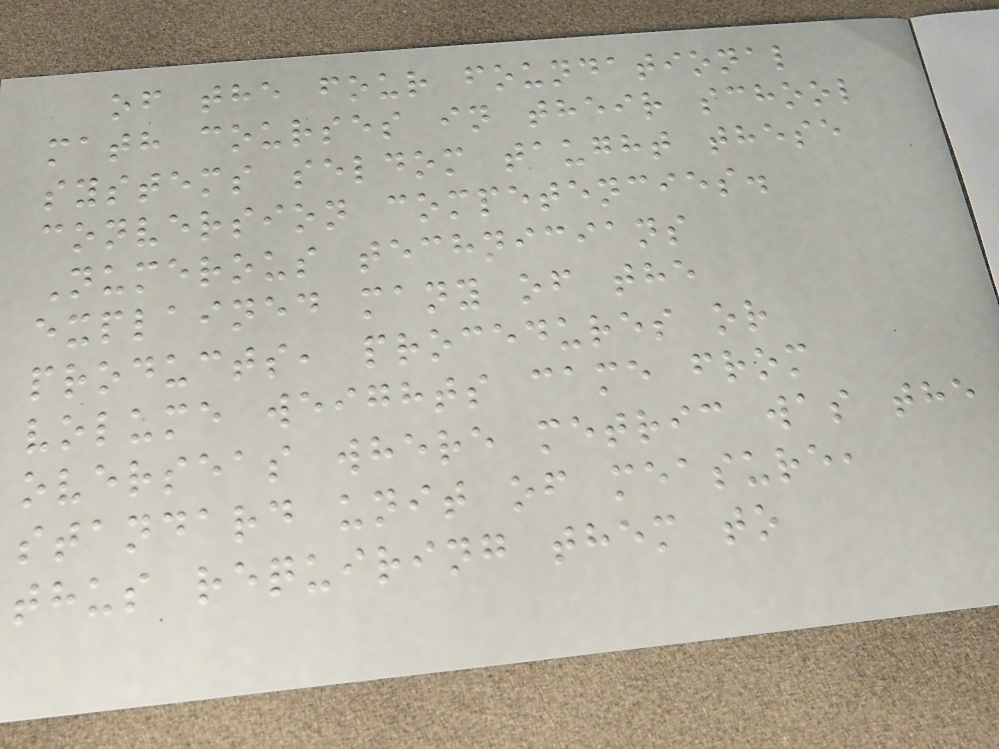of the four foundational
math courses in their school
systems seldom taught these
conversion competencies.
Numerous technicians
explained many of the
products, procedures or
volume weights came from
overseas where metric was the
standard unit of measure,
thus requiring them to
